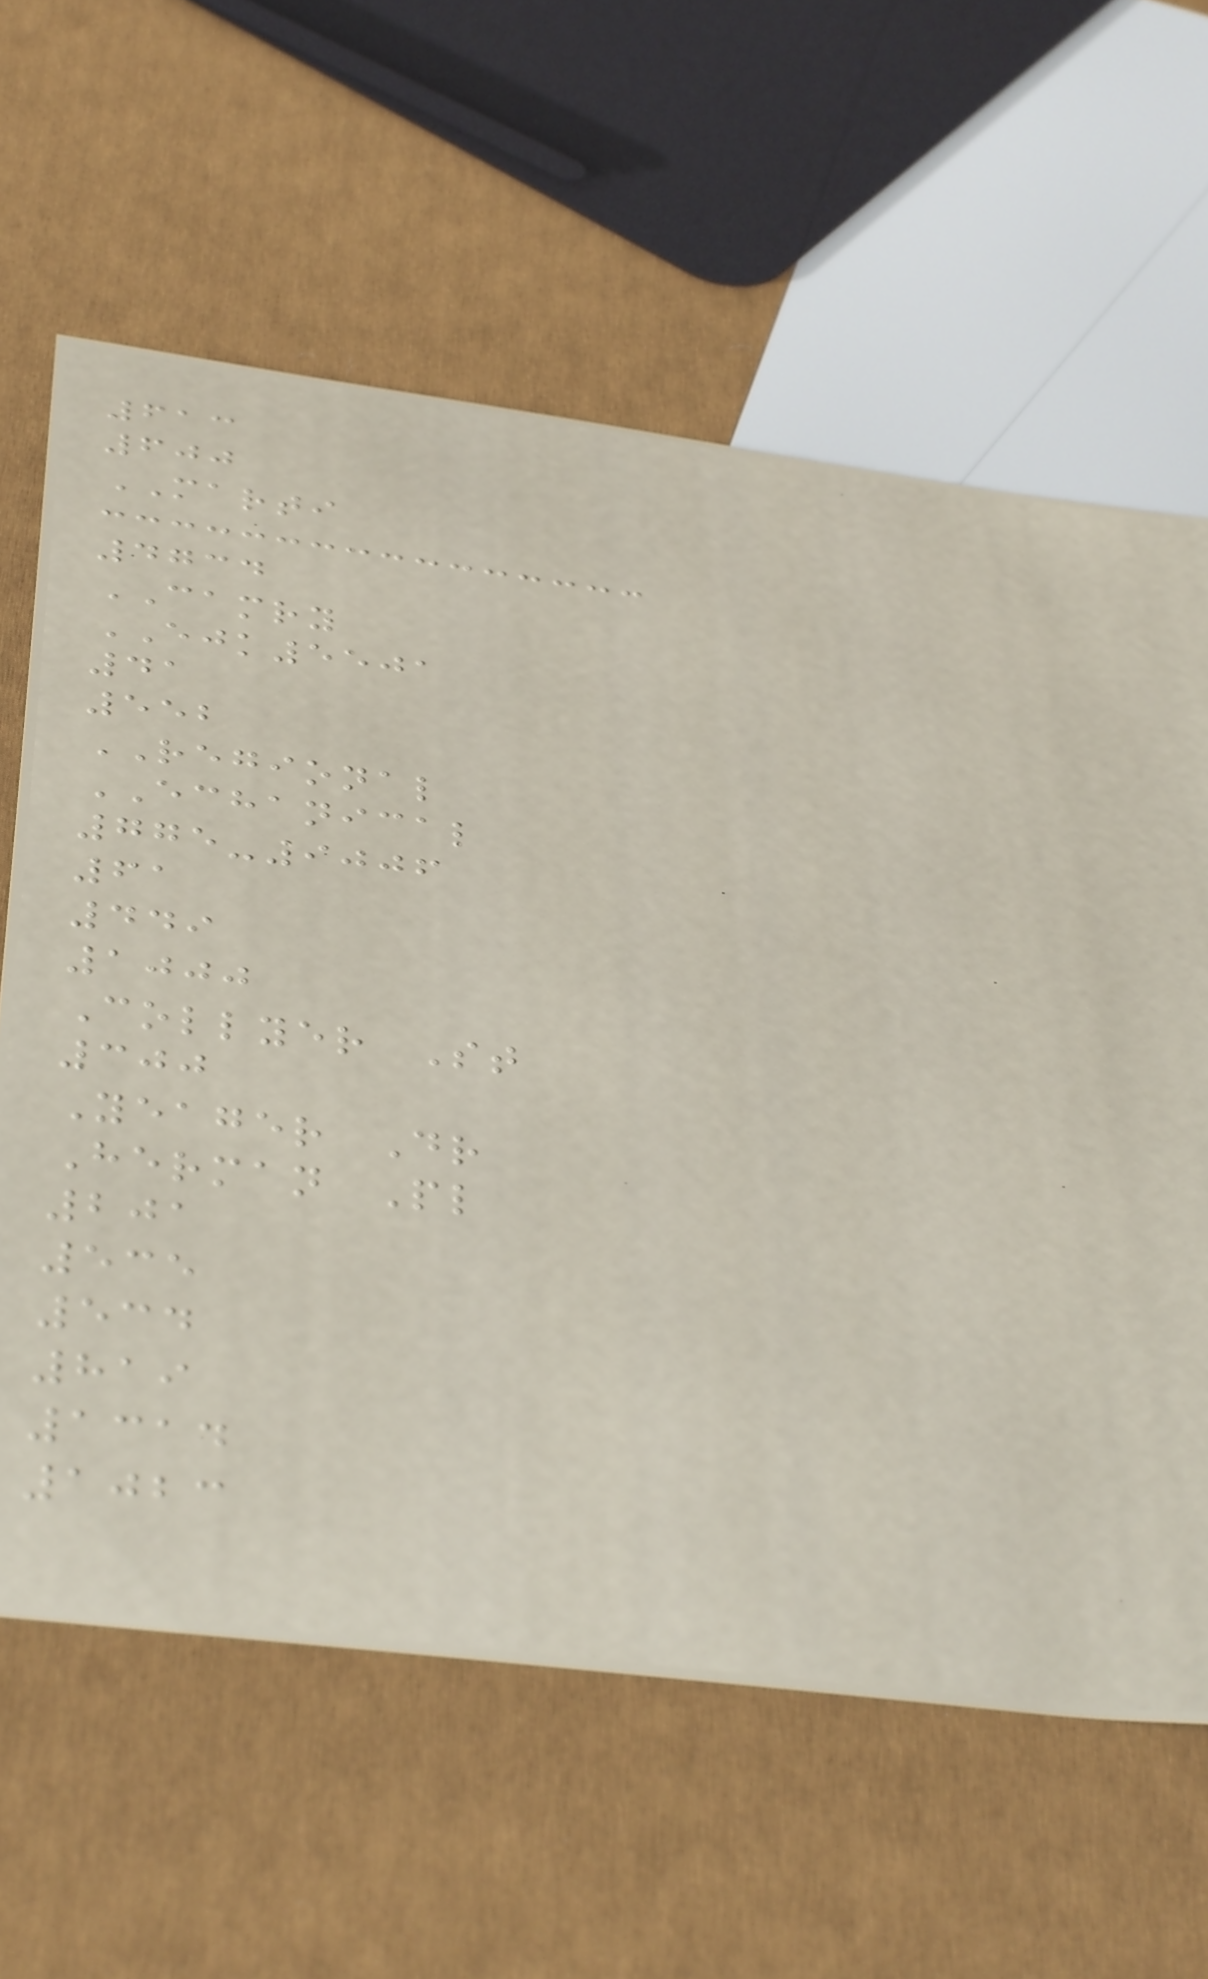613
600
MARTI
4734
CAMRY
EJK5501
41
552
REGIONAL
ECHANICAL
775-9006
61
449
1000
Collyer St
300
Yeager Dr
Herman Pl
201
535
534
819
1314
1023
